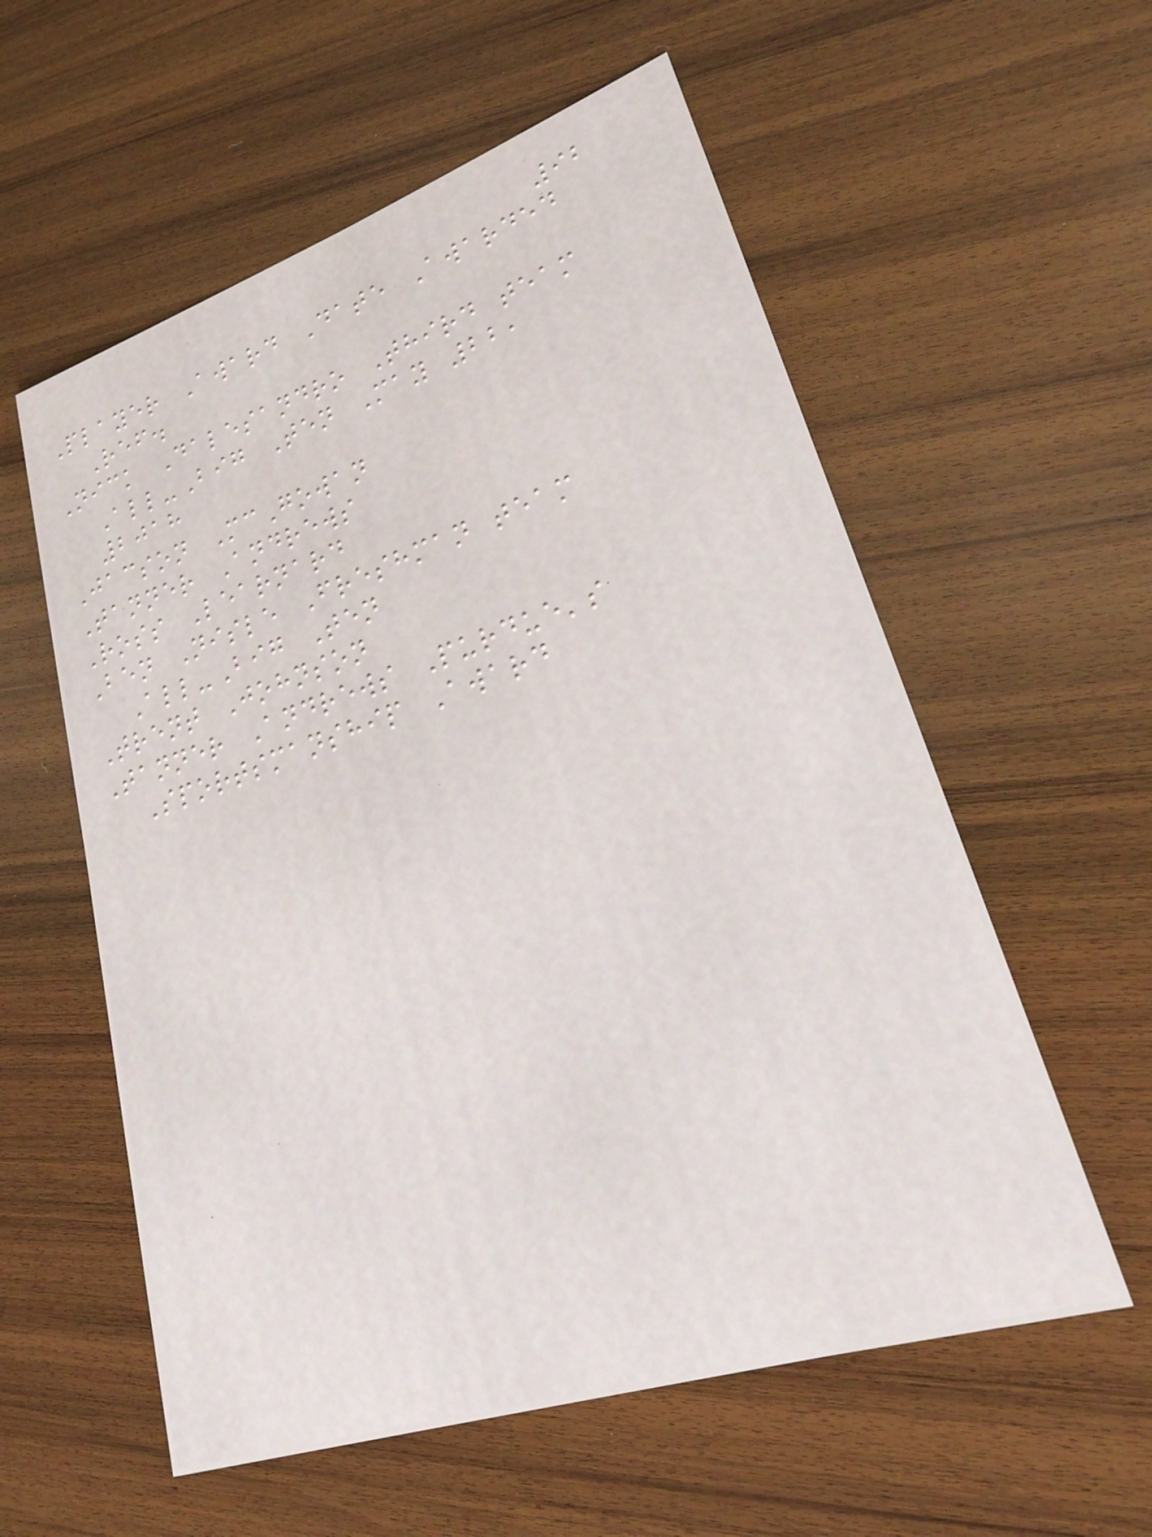92
Player Award Date Awarded
Ref.
Nick Dalesandro Third team
All-Big Ten May 22,
2018
Jacson McGowan
Tanner Andrews
Ross Learnard
Ben Nisle Freshman team
All-Big Ten
Trent Johnson
Tanner Andrews Purdue's
Sportsmanship Award
